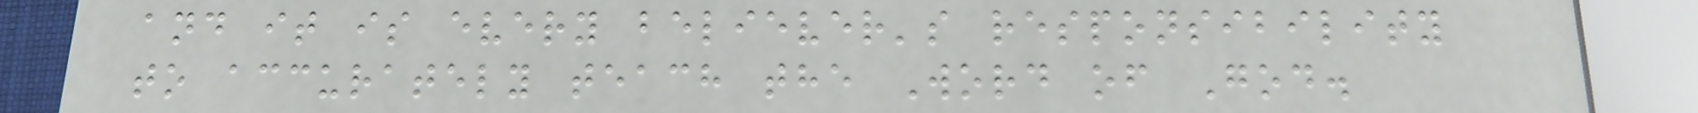and it is every believer's responsibility
to accurately teach the Word of God.
